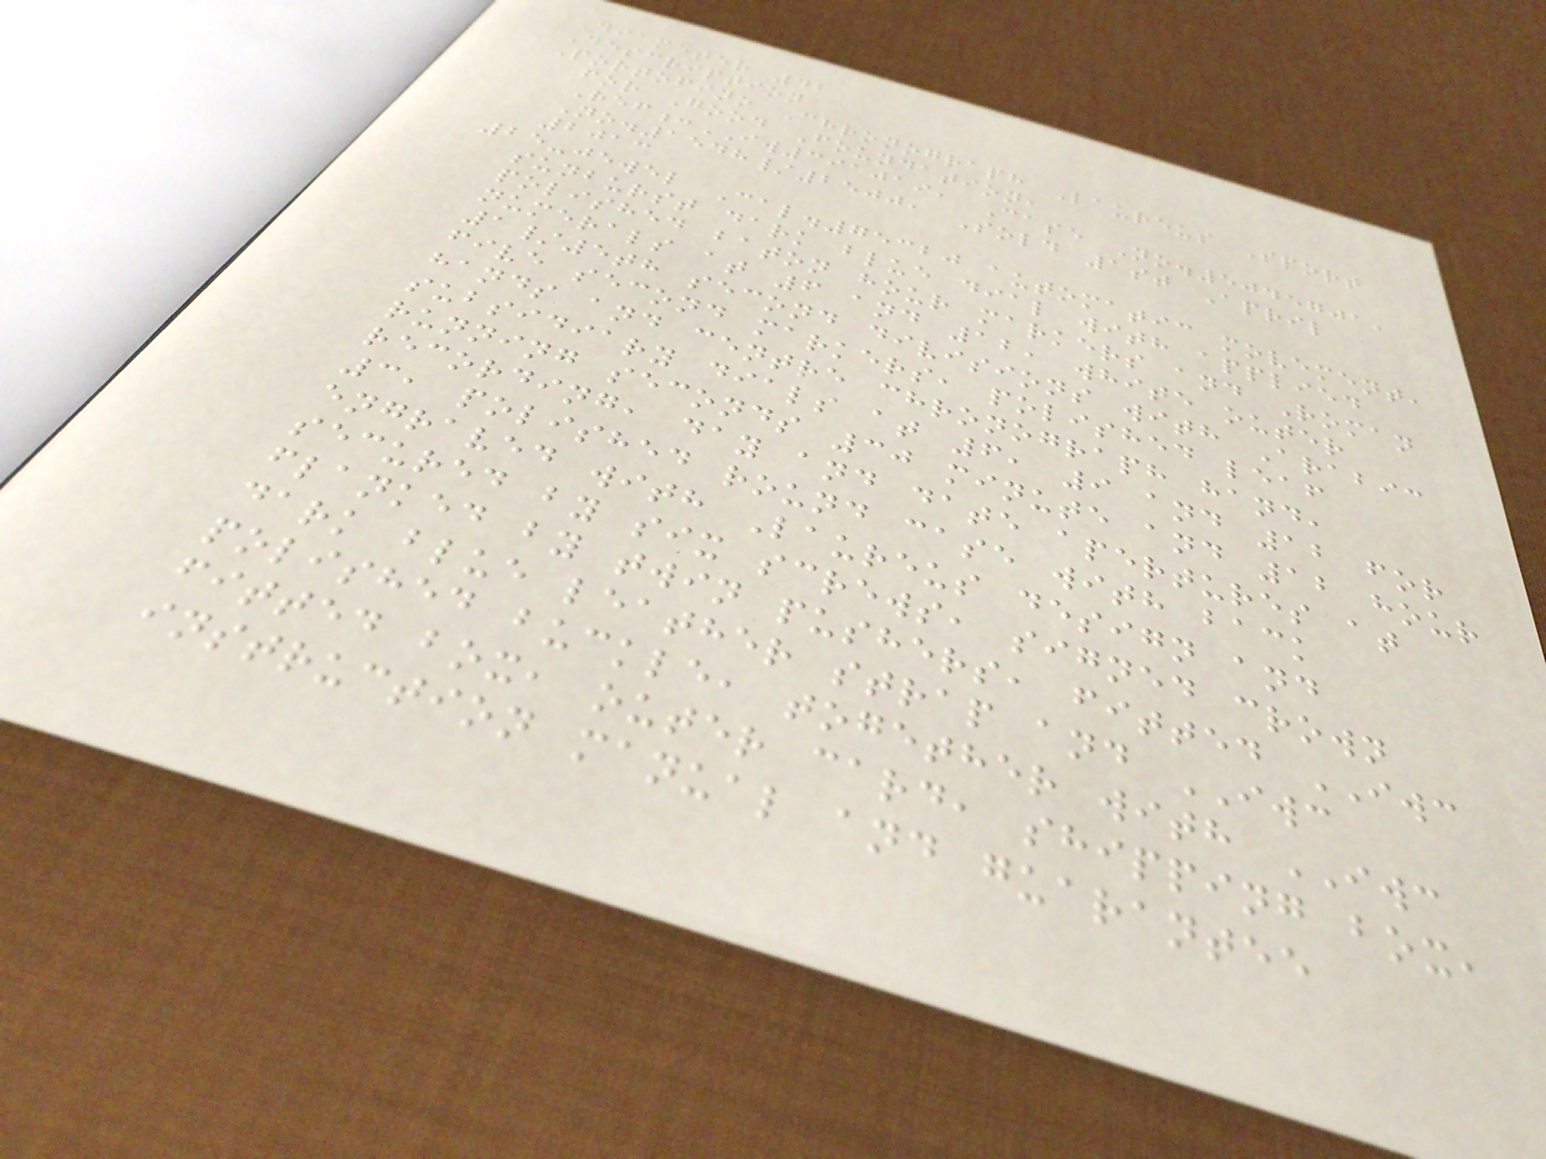Diameter 42
Description
Portofino Chronograph Laureus Sport
for Good Foundation,
Ref:IW391019, Case No.5045701,
No.1548/2500, Sold 1st April
2013
25-jewel Cal.75320 automatic movement,
sunburst dark blue dial with applied
polished baton hour markers and Roman
numerals at 6 and 12, white outer
1/5th second divisions with Arabic
five second markers, polished leaf
hands and centre chronograph hand,
subsidiary dials at 6, 9 and 12 for
running seconds 30 minute and 12 hour
recording, day and date apertures at
3, polished round case with back
engraved with Laureus design and
secured by six screws, signed crown
flanked by twin pushers, fitted IWC
dark blue leather strap and IWC
polished buckle, together with IWC
fitted box, outer card, shipping box,
instruction manual and guarantee
